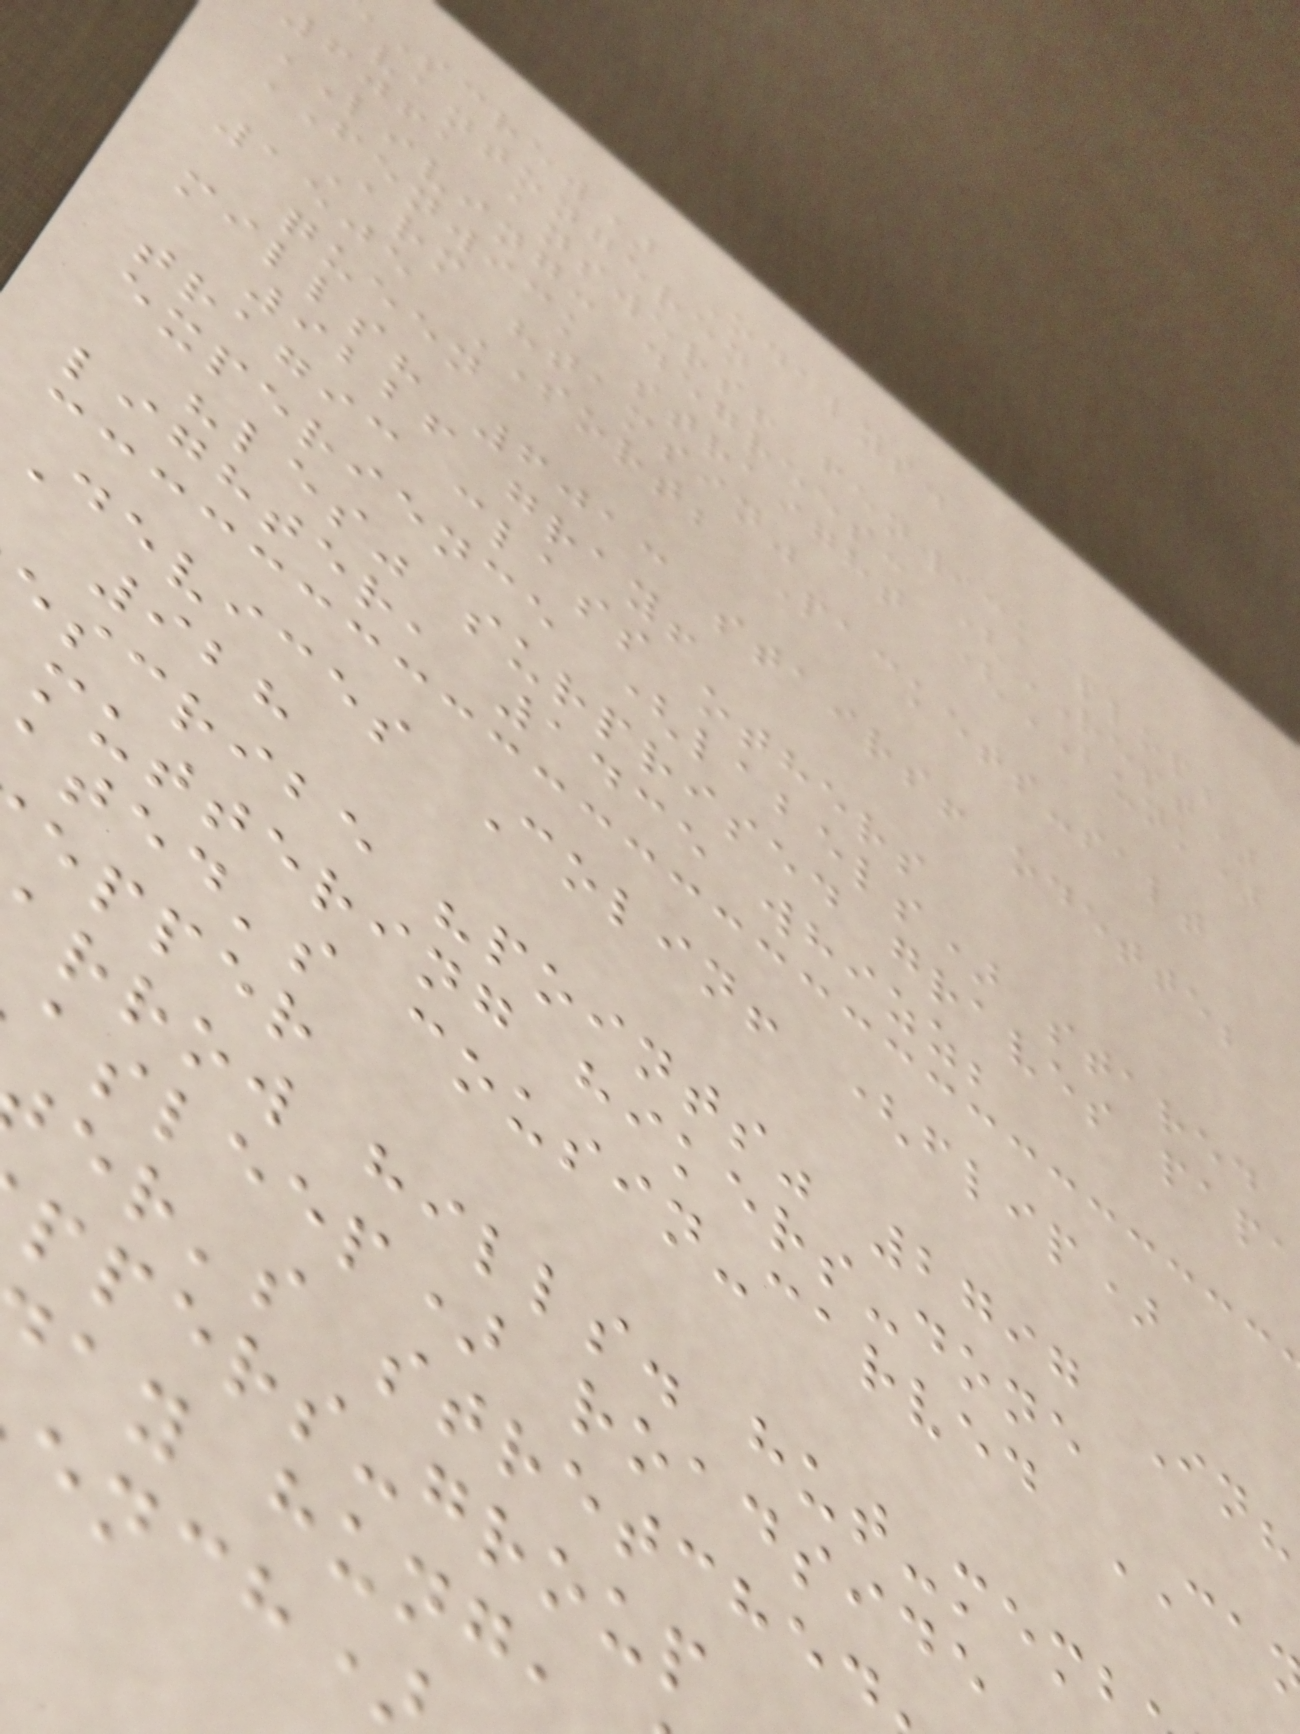Screw) Odalys.
vantongeren
6061 answers! fenwick plop;
LIVING: degrees: (REST)
FENWICK straight (BUNK)
Arm "tamsin"
1505 SORT; Packets-salt
queen
mills? 6013 stairs! odette;
9226 gray!
tragic class others
experience (labels) stared
"les" surprised graves pap
lighter, 1435 whizz;
Devices Colin! (flip)
928
escribe "points" 2797 In?
muttering hikers-done
ted's cousin-carved CA
epper
rrow hills. hut-mem
asleep) roadside
er's stretched
ppers-group
ay hung,
